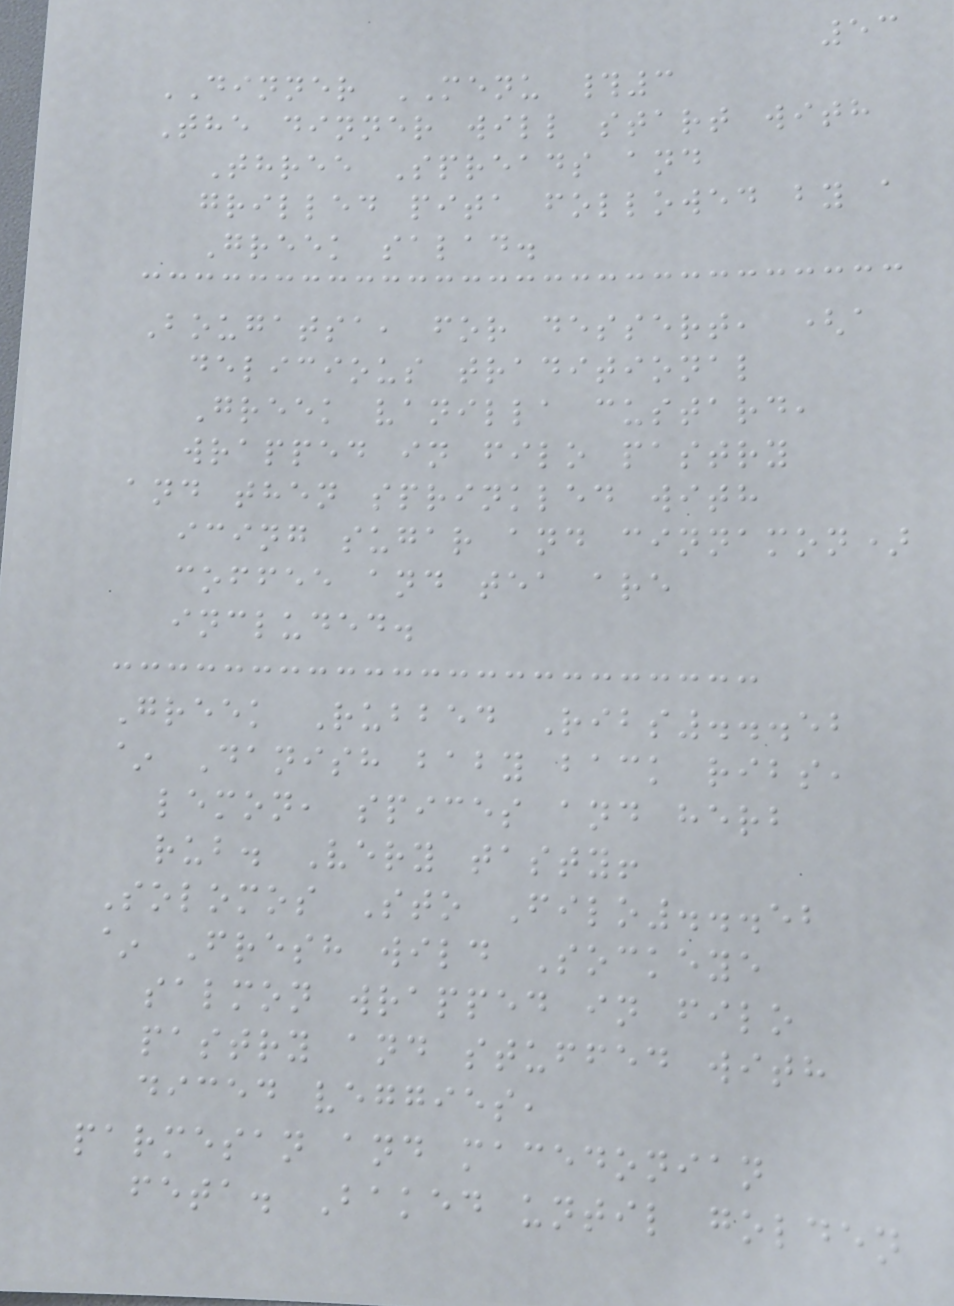53
DINNER MENU #3
The dinner will start with
Three Spreads and
grilled pita followed by a
Greek salad.
Bougatsa, for dessert, (a
delicious traditional
Greek vanilla custard,
wrapped in filo pastry
and then sprinkled with
icing sugar and cinnamon)
coffee and tea are
included.
Greek Rubbed Ribs...52
~ Danish baby back ribs,
lemon, spices and herb
rub. Very tasty!
Solomos Sto Filo...52
~ Fresh wild Sockeye
salmon wrapped in filo
pastry and stuffed with
diced veggies,
parmesan and macedonian
feta. Baked until golden
